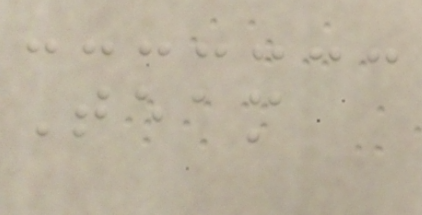Team
